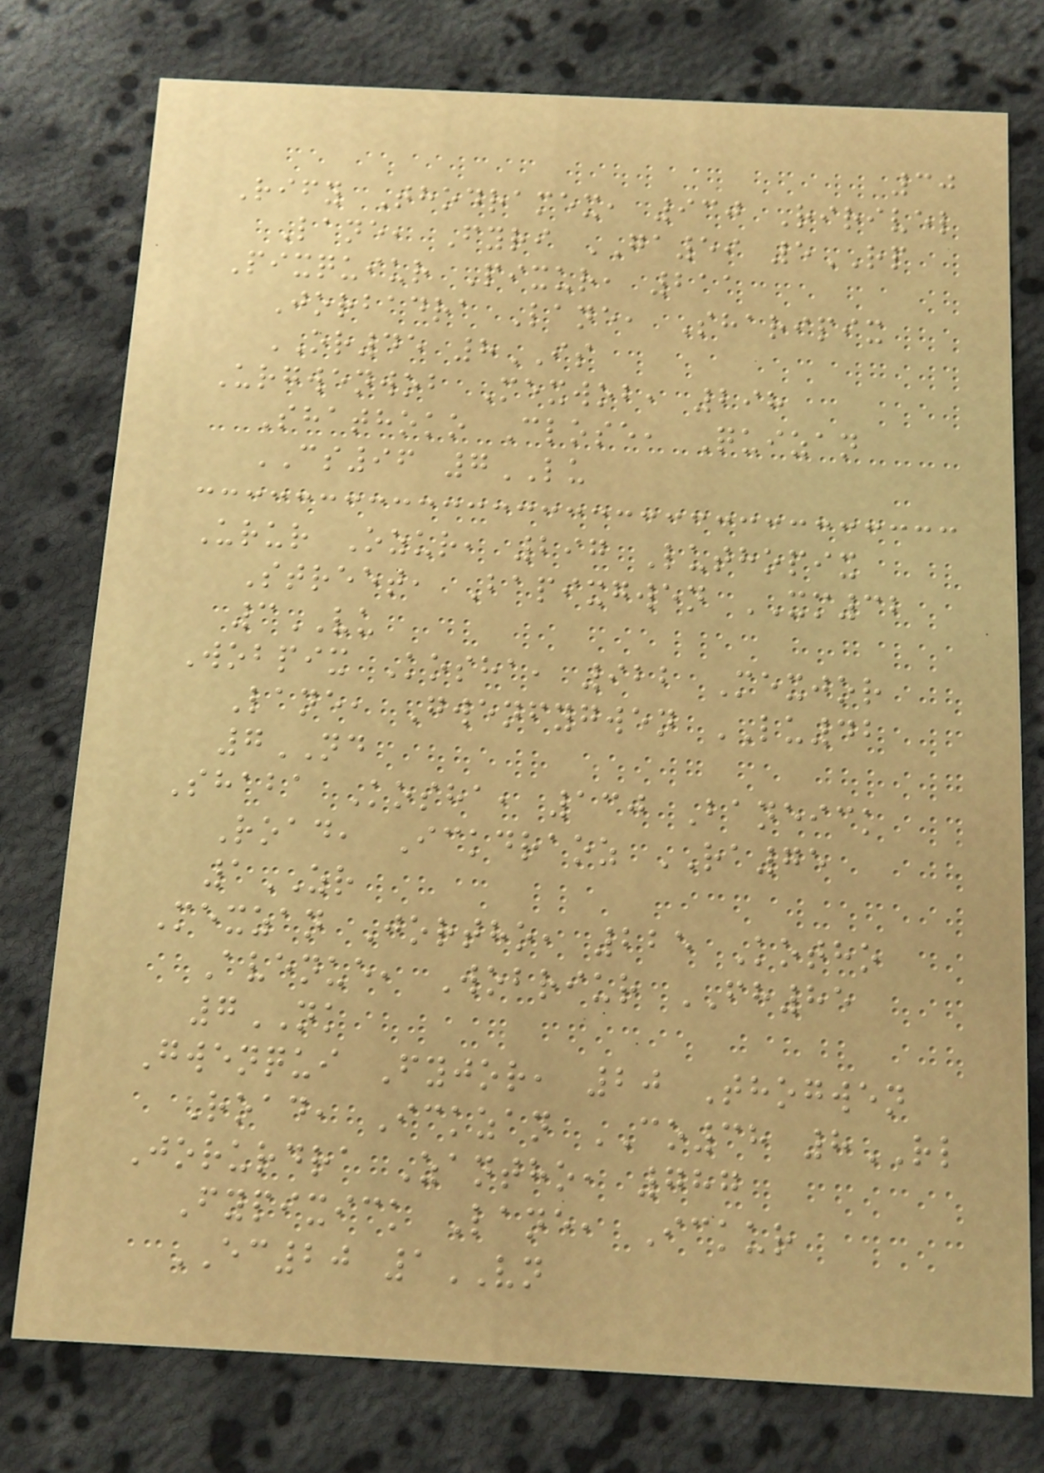30
Rify Thodramex, 930 Ririvel
Lane, Fyri GA59 5RP
Pixquiur Pixur, 211
Jorbadra Lane, Sharipix
OR45 8IS
Urgwenwob Mexwob, 298
Shathoko Close, Quizan
CS96 7LU
Urur Ozur, 297 Luthopix
Street, Bapixgwen XM32
3VU
Wobpix Kosha, 922 Mexjor
Lane, Gwenfygwen LU42
7ND
Shaba Kosha, 130 Baneick
Road, Ickdraoz RA75
1ZR
Mexzan Jortho, 225 Kotho
Avenue, Wobriur FH85
7NK
Gwenqui Fyjor, 20 Thogwen
Road, Ickzan CO38 8RL
Jorurdra Zantho, 787
Fypixick Lane, Ickur
EC20 1VN
